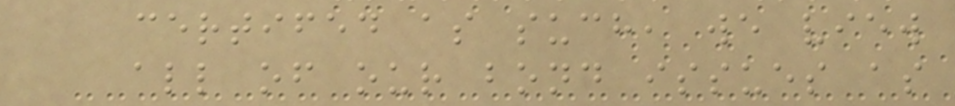certifed as such, we view
all of our bond issues as
